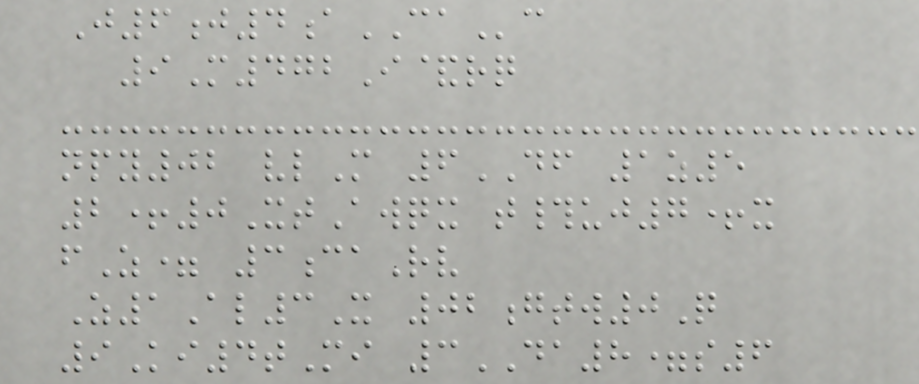J6j4aCAc
9M472I&rq
npy02 vlM 6DF 1z5
2+0XtAwqx t#uj7+x
fZ= 3caRv
Z1Al3X 02gtw0Q
9Ki4tMi 3DA8=s6
